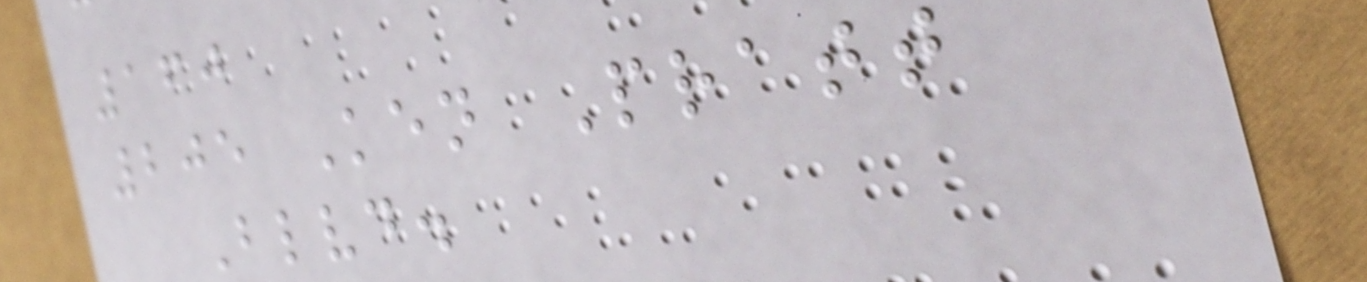160
205 Ken Pratt
Blvd.
